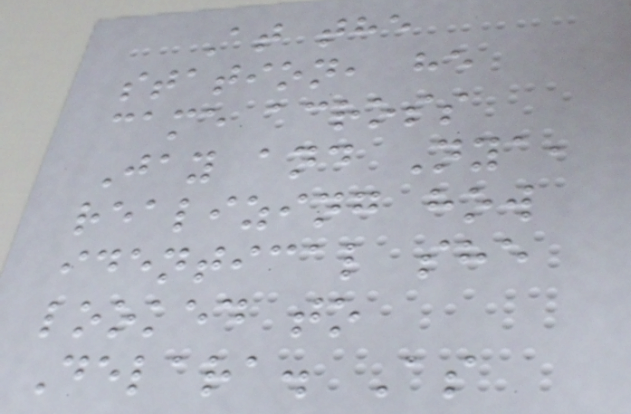At the
station, he
came across
Jay and Nya,
realizing how
identical she
looked to
Delara. As
